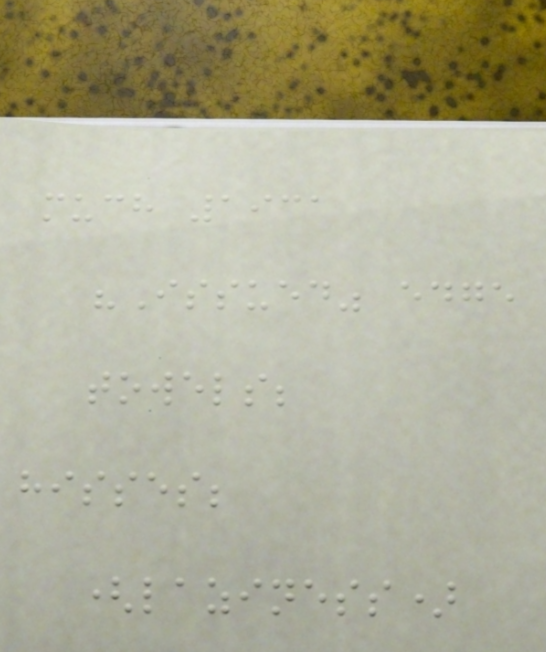much 1931
"Issued" edge
towels;
hisses;
(laziness)
